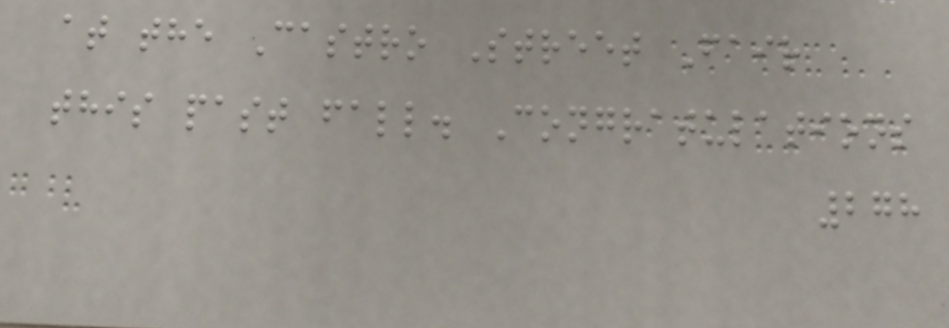at the Castro Street Fair
this past fall. Congratulations
278
